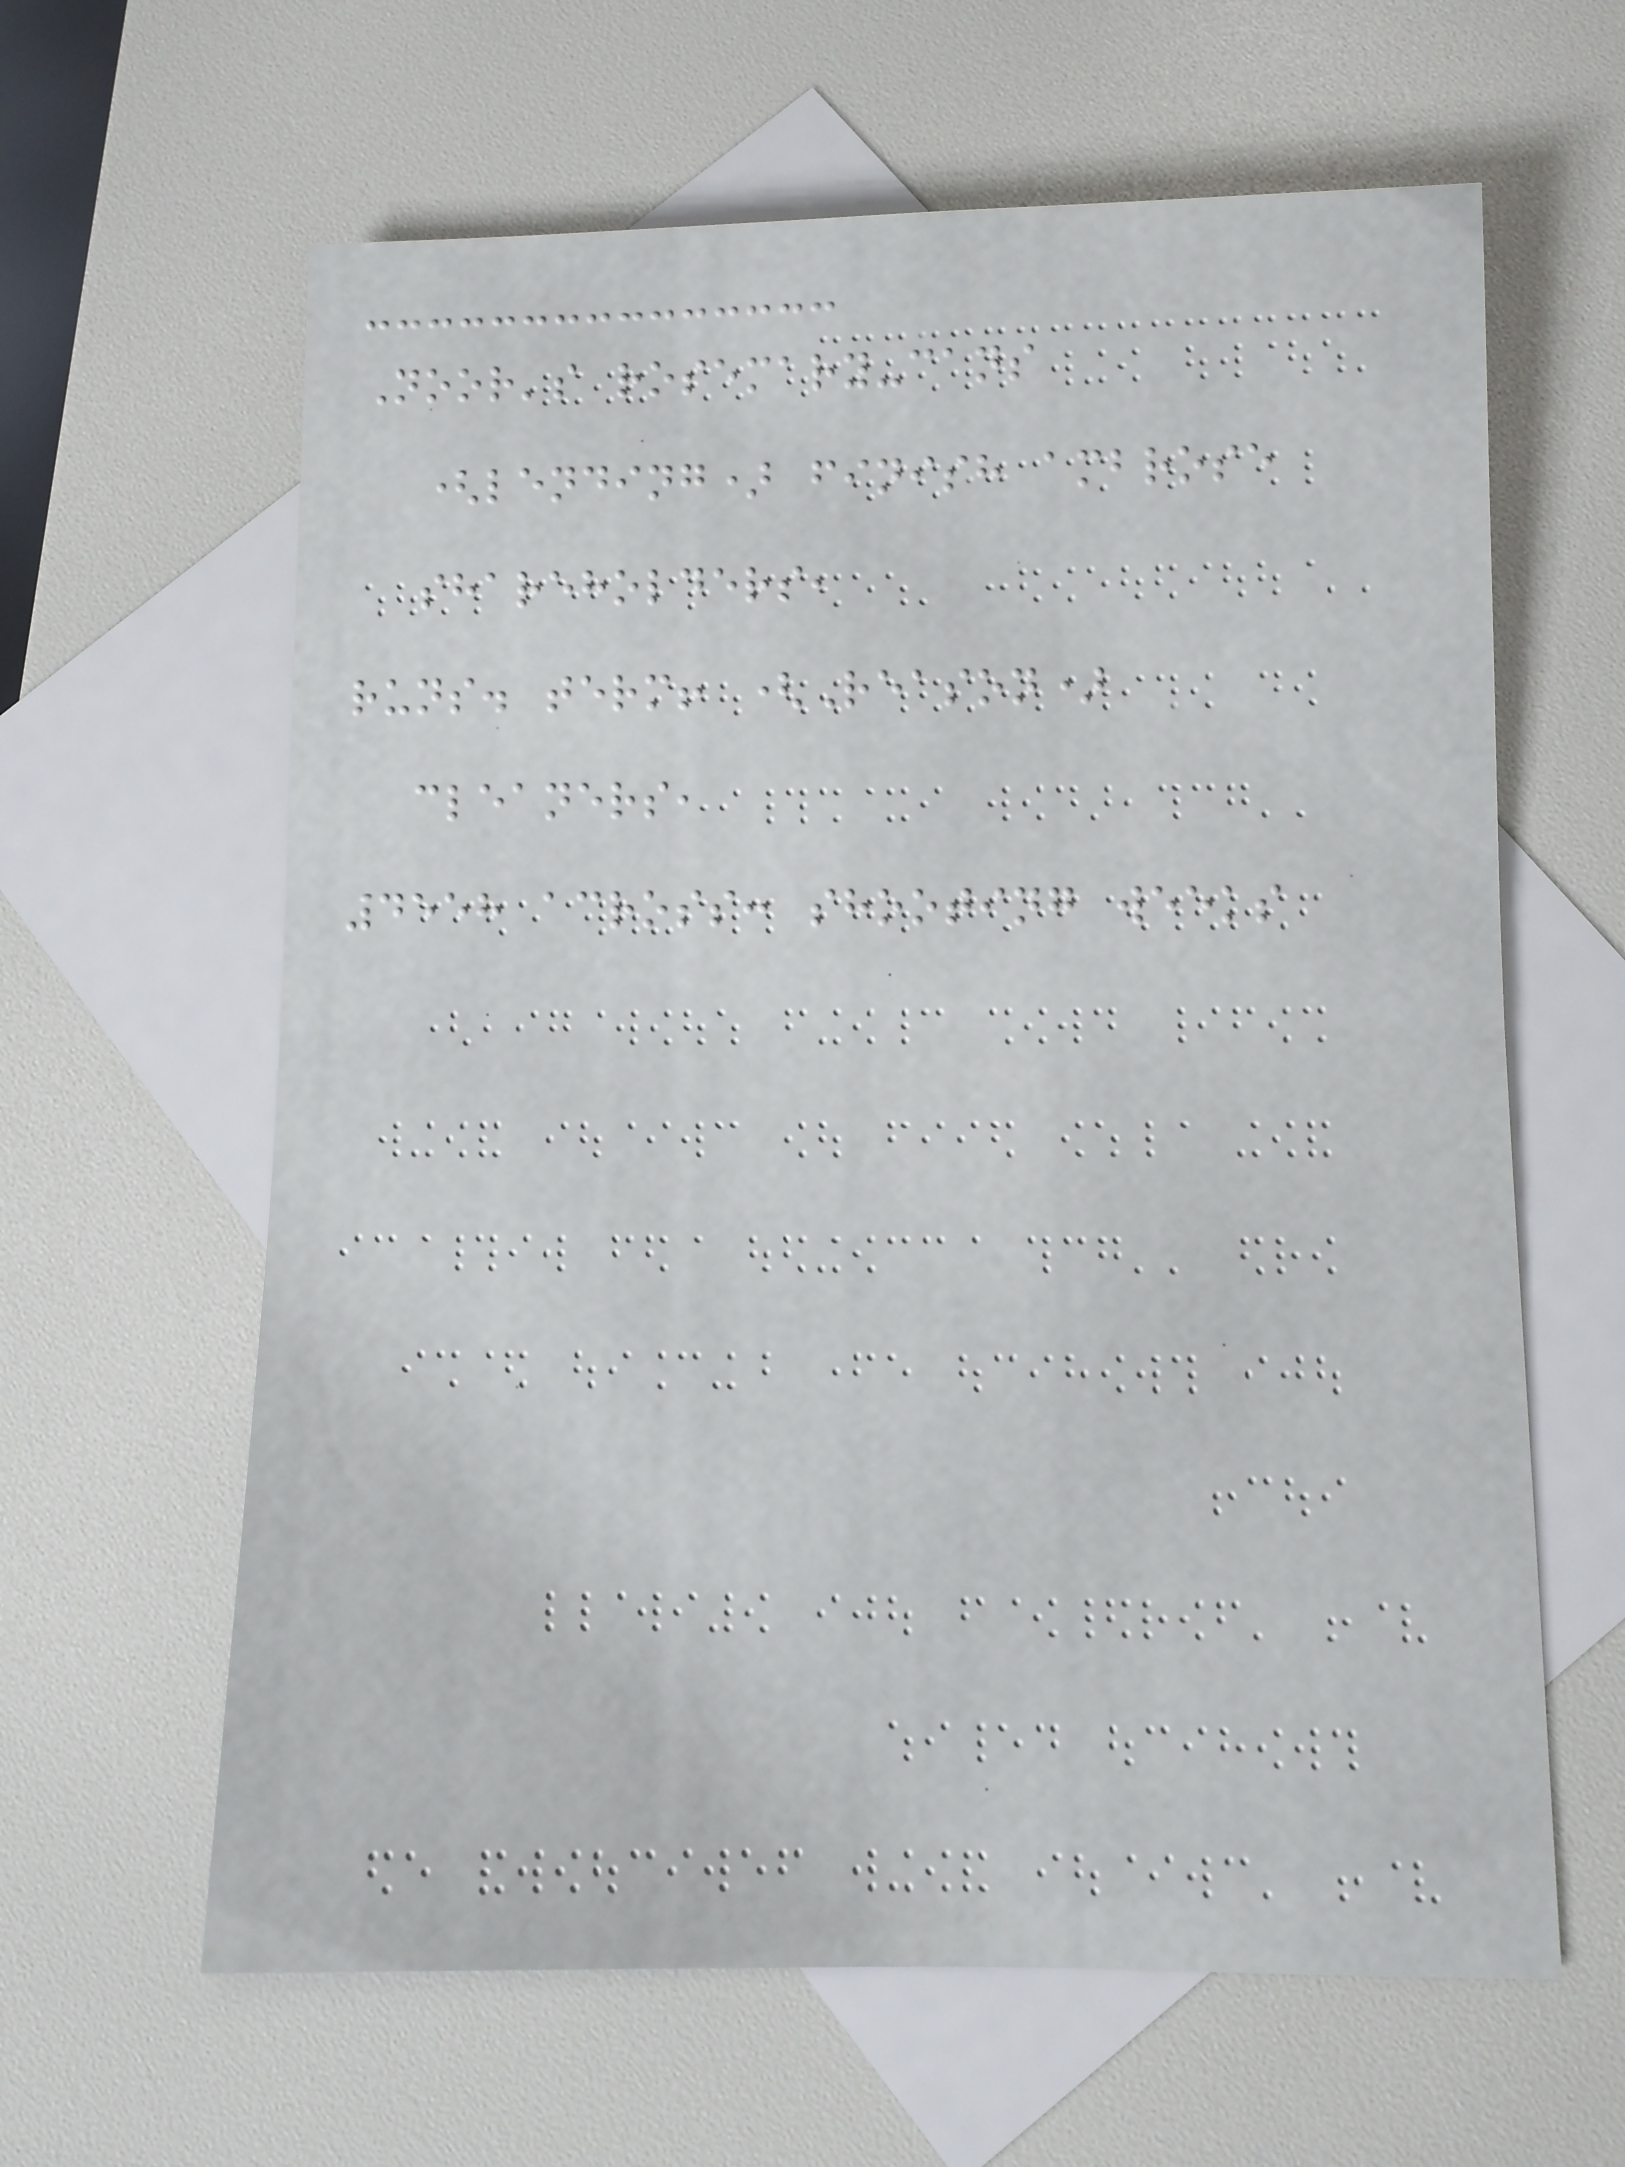Noor's rosemary-cans
(lending) finish ambrose
shareholders,
runs. term! (Reason)
cleaners,
4558 across: shooting weeks
